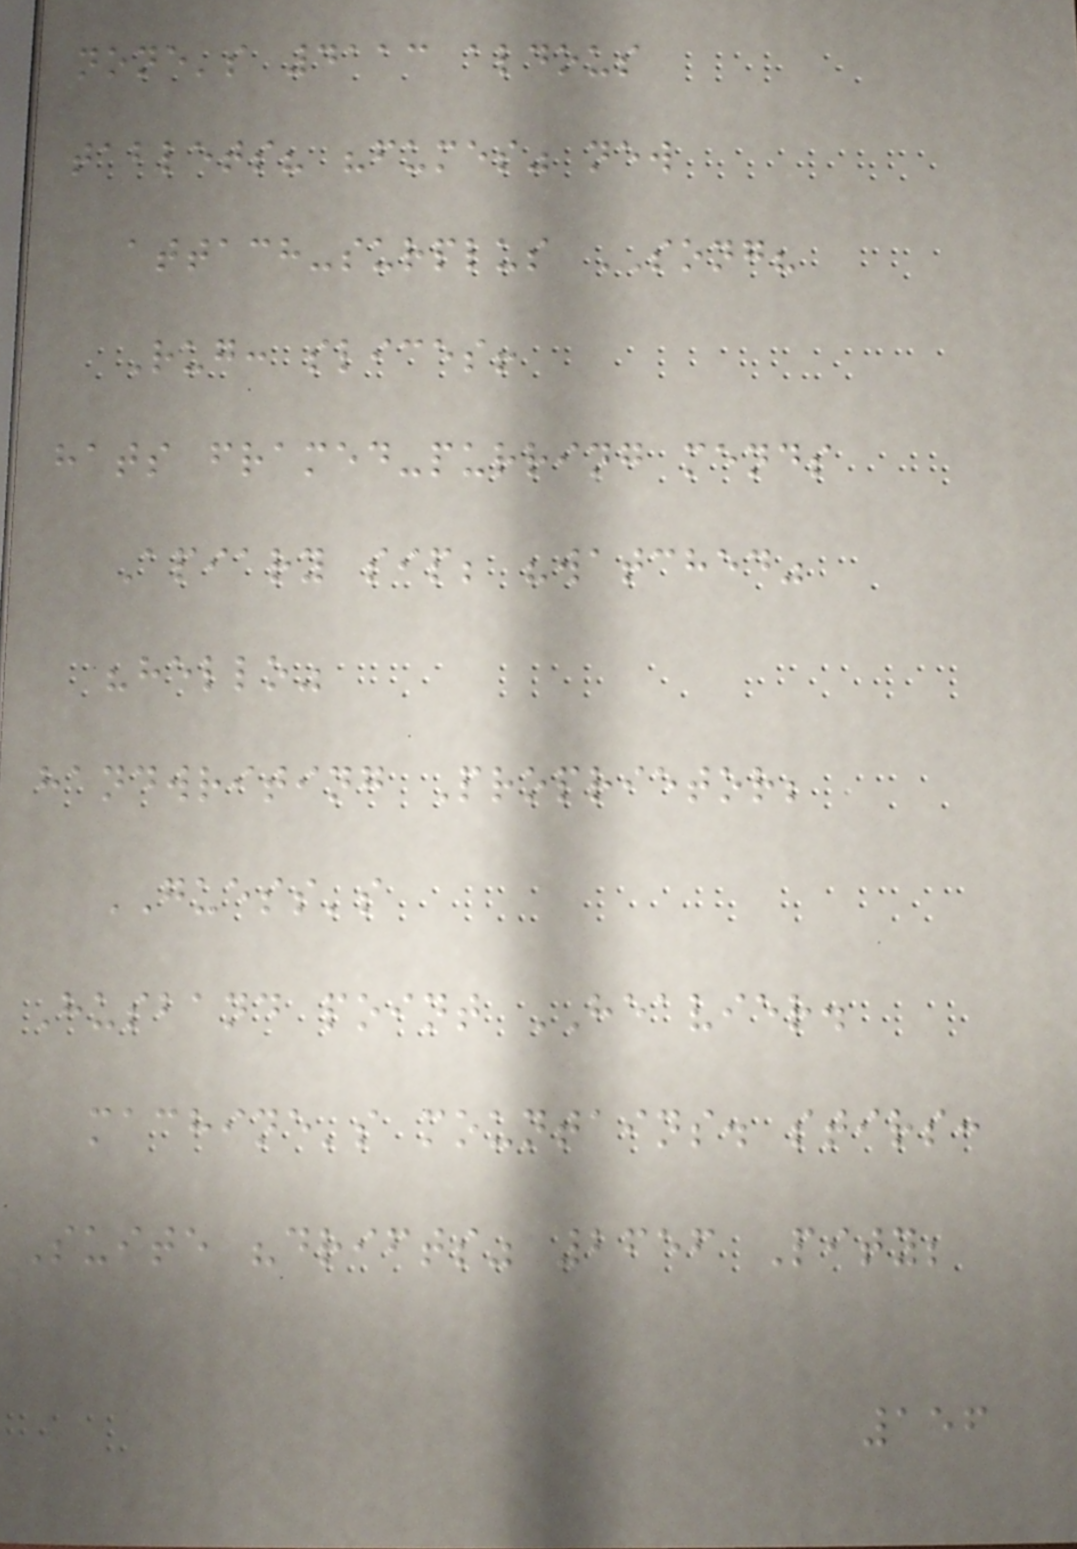none's 4113 aldous
tablets? "fumes" new
attach-surplus SONG?
Rug: slices!
hats framed-purring mends
Apiary sip; "watched"
"hello"
handwriting Proprietor;
GUESS's
Husband point HEAVIER.
machine's mountains. stirs:
Suite "drifts" 2656 Pity;
156
